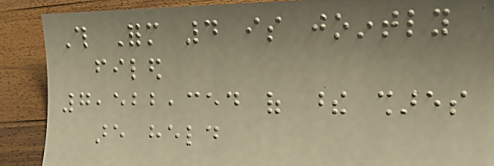This Form 4 is jointly
filed
7,522,354 of these shares
are held
